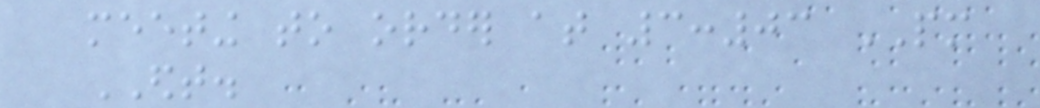meeting to order at 3:03 PM
EDT.
